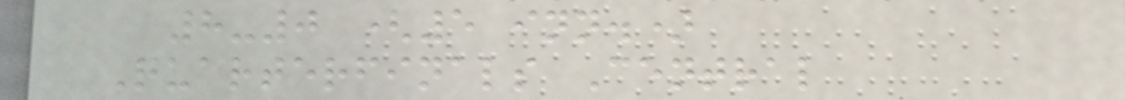8-0 (5 inn.)
Quarterfinals Central
